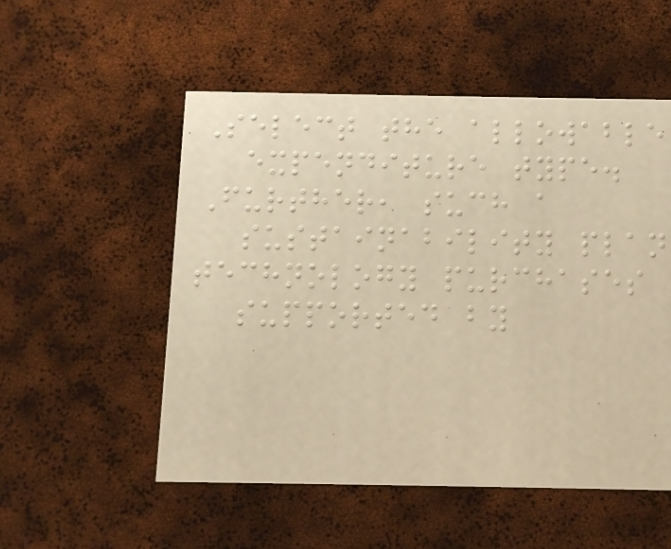Select the allowable
expenditure type.
Further, such a
sustainability plan
technology purchases
supported by
